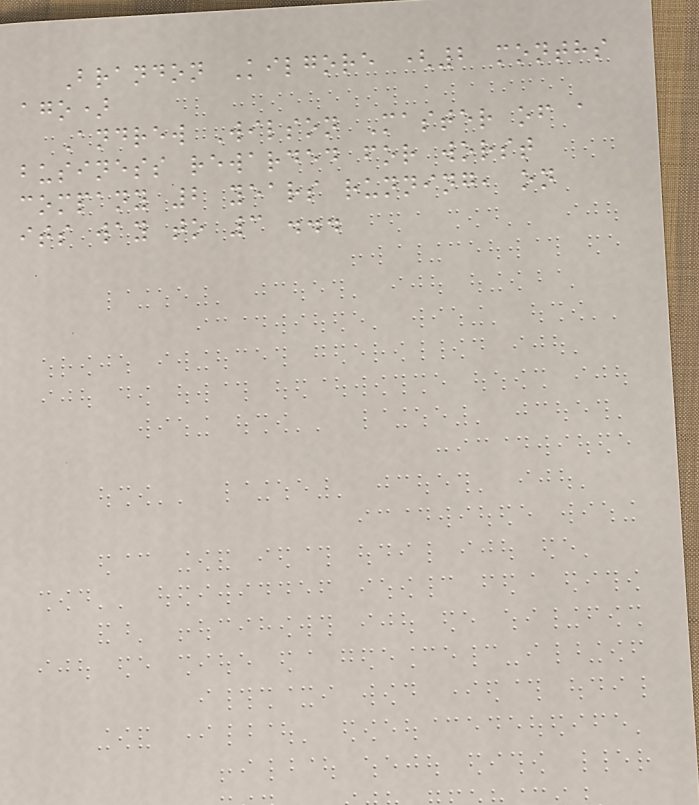Brandon Kilgore (2 months
ago)
Andrew Wilson Master of a
business rewarded for worst
company 2 years running, on
its way to 3 ...
